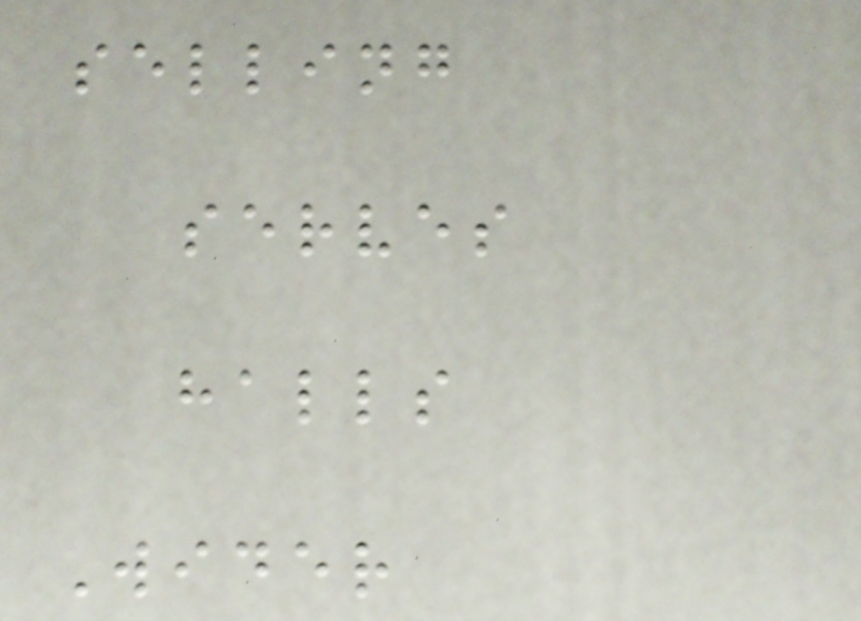selling
serves
halls
Wider
